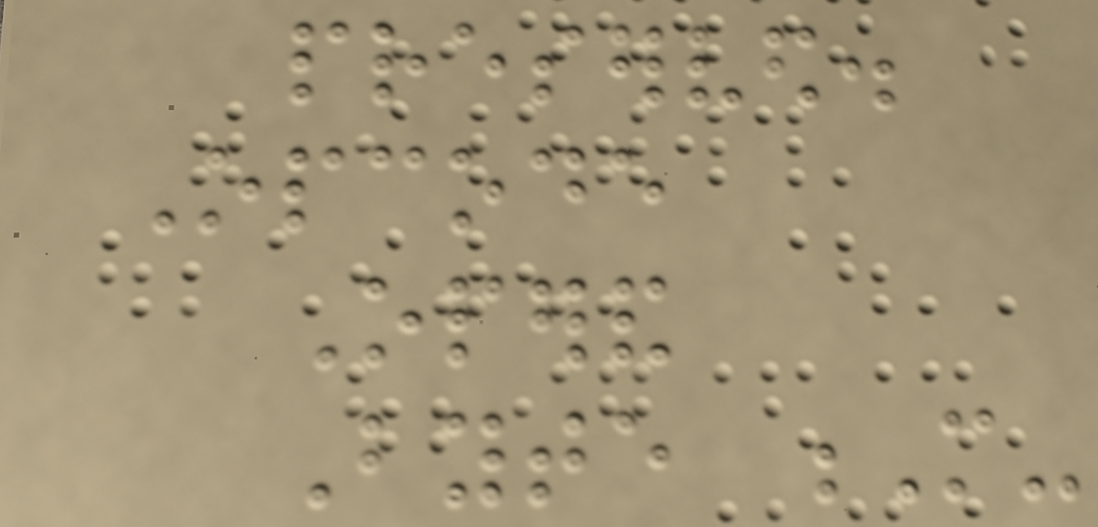preserved.
Opcode
Operand
Byte M-
